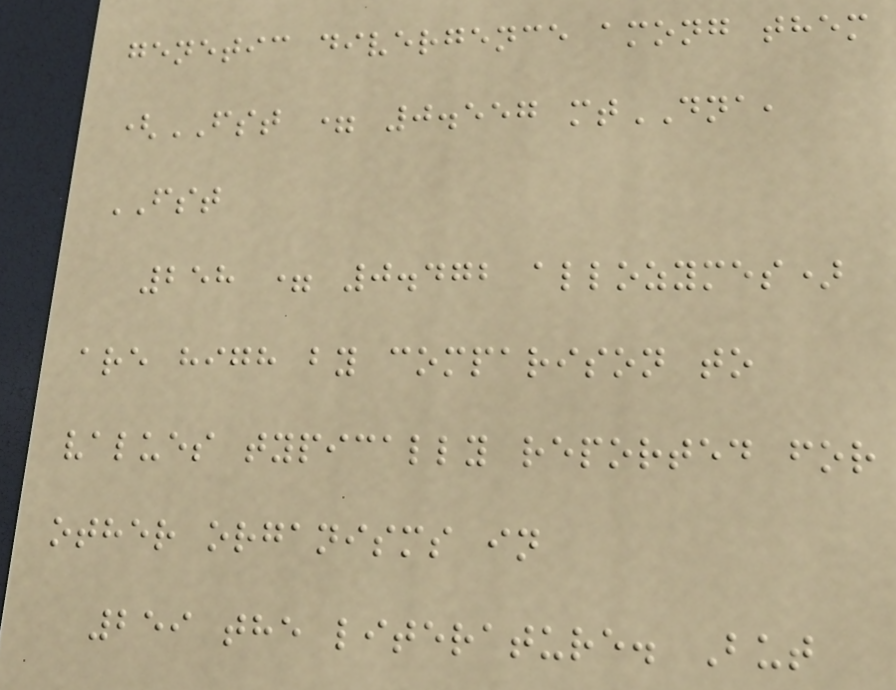genetic divergence among them
(FST = 0.557 mtDNA,
FST
258 = 0.472 allozymes)
are high by comparison to
values typically reported for
other organisms in
259 the literature. But
